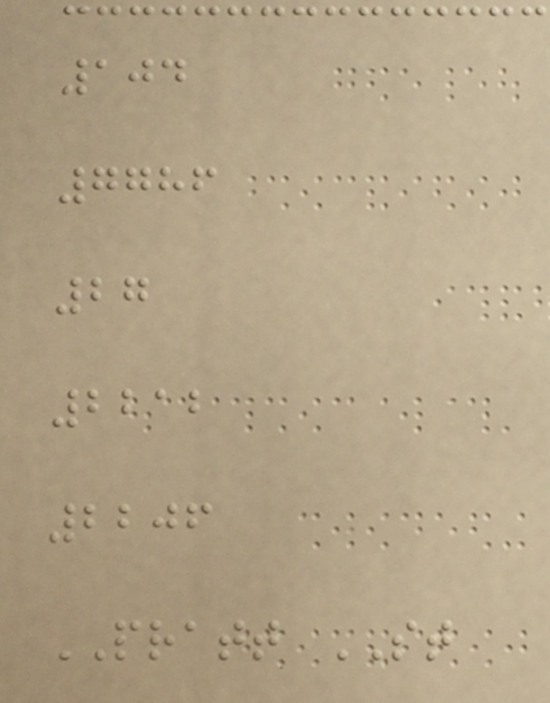104
7786
27
2212
2206
PRATT ST
